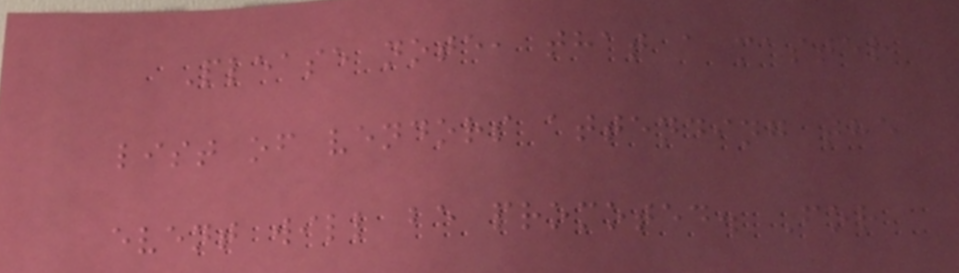Please note, that a master
list of vendors attending the
event will be promoted. For
